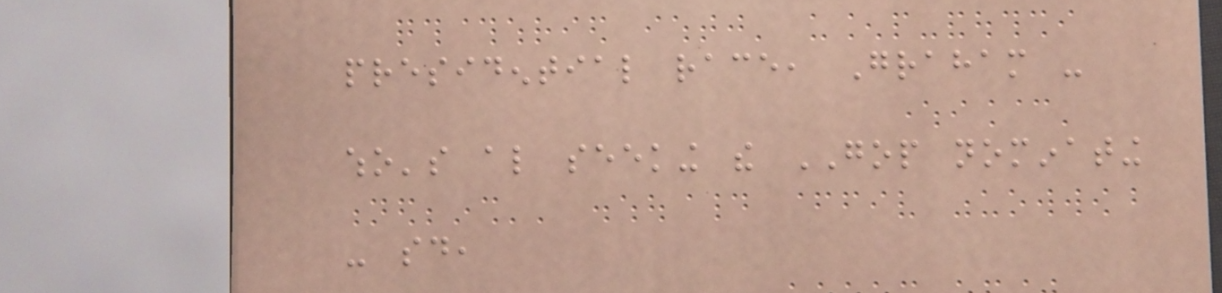presidential race, Graham -
who's also seeking the GOP nominating
- said,
